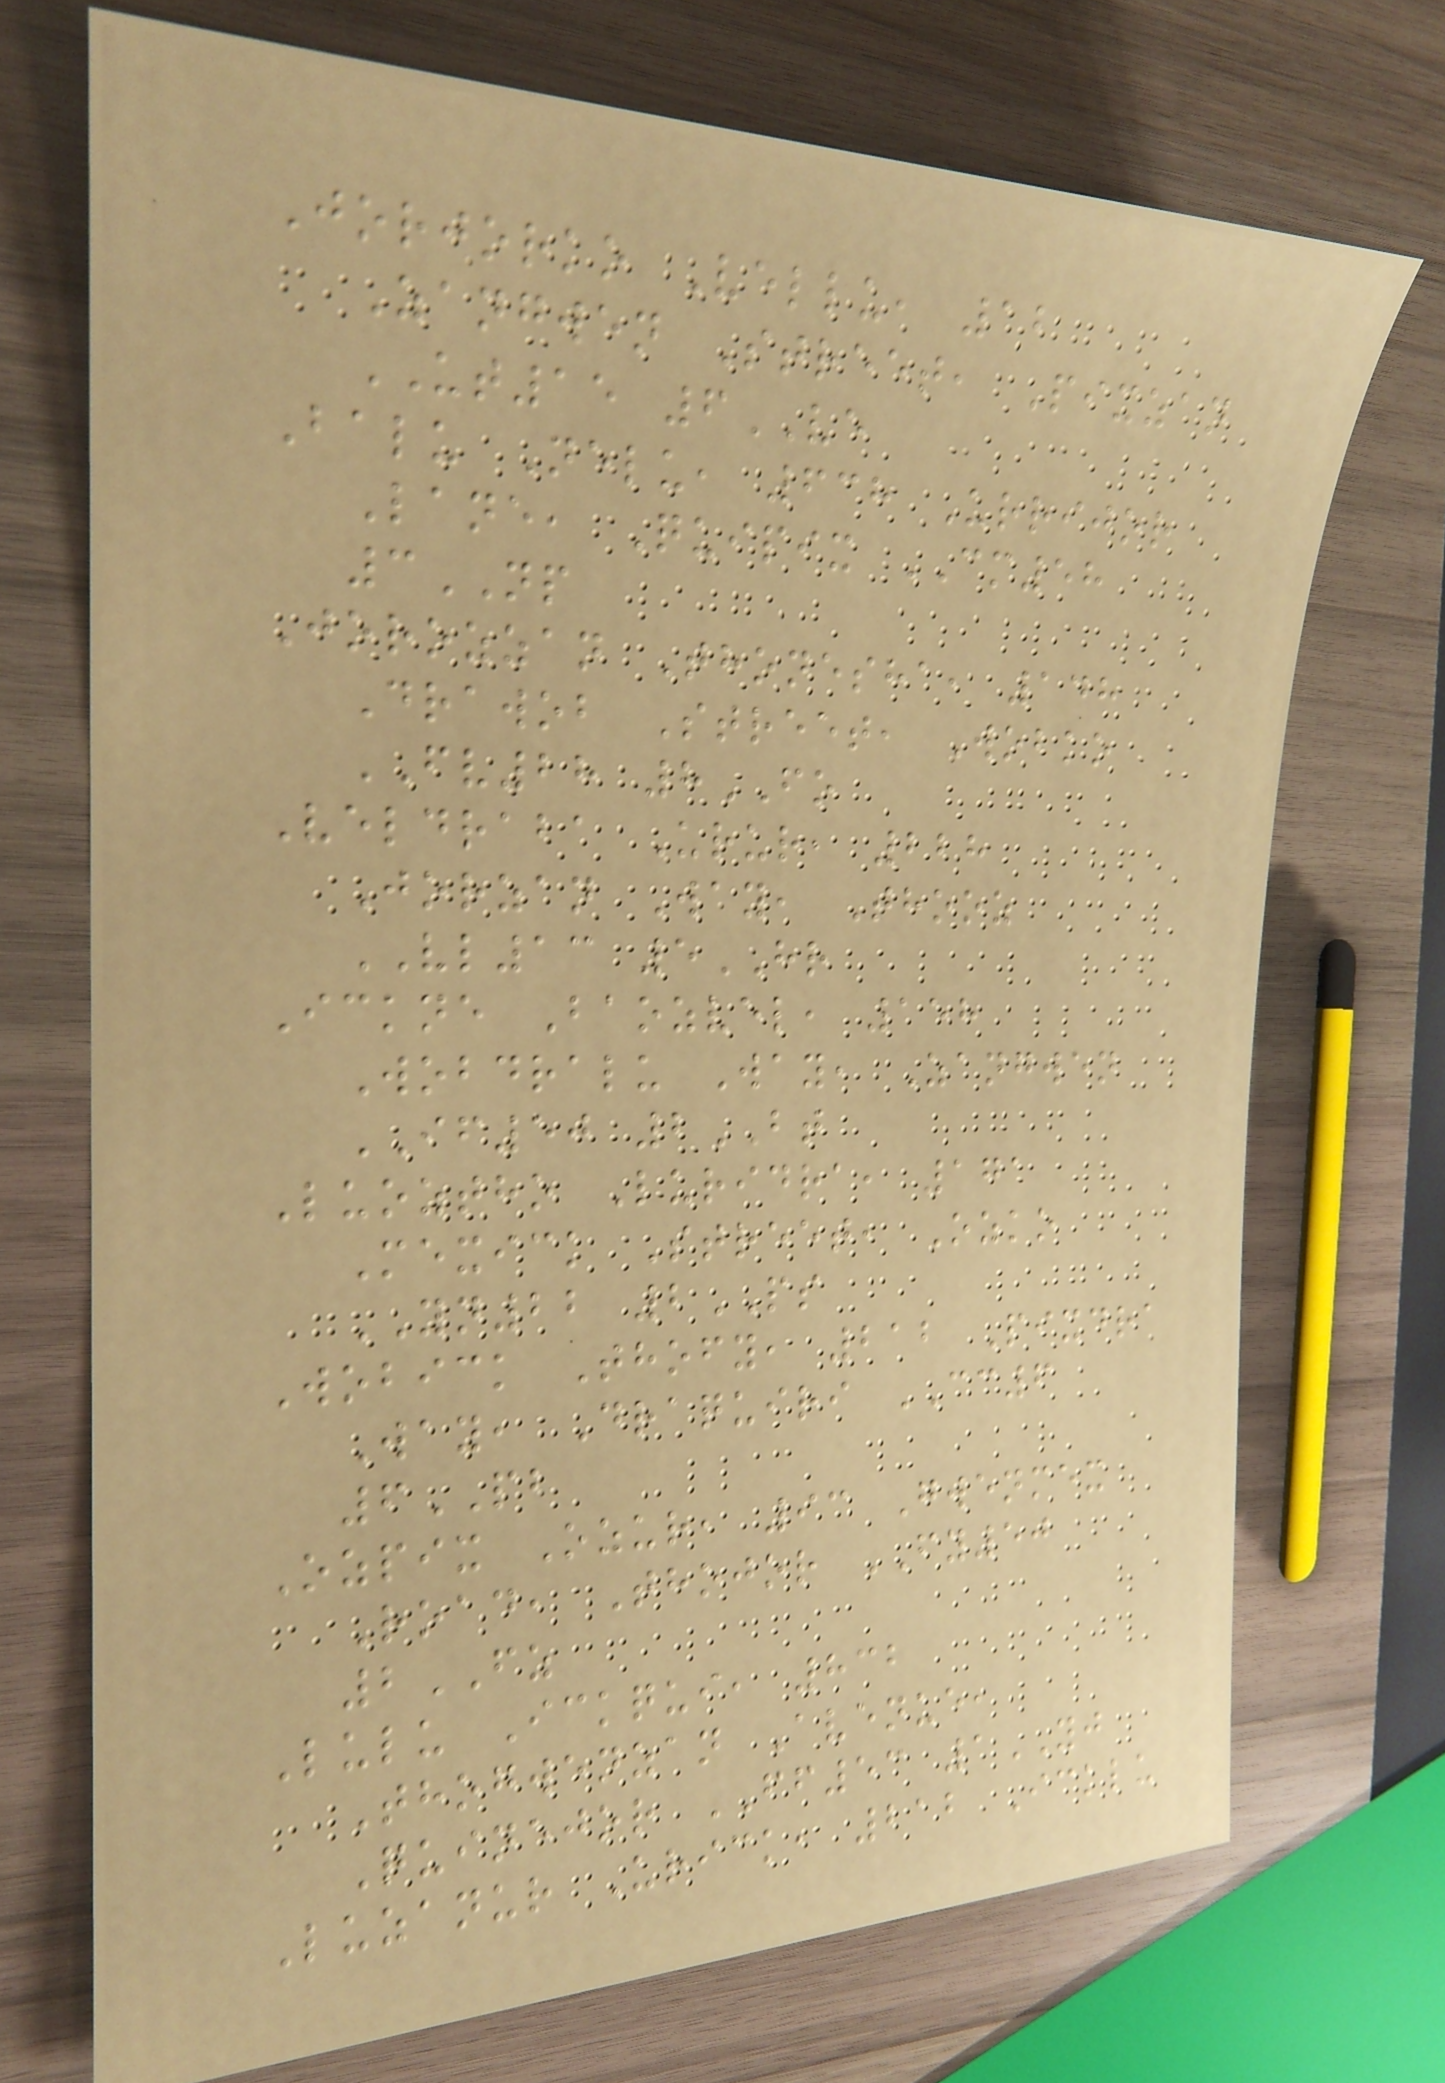Jorjorko Vellu, 12
Zangwen Street, Pixzan
UT15 6VE
Balu Nelu, 638 Urrijor
Lane, Quipix CM58
3NP
Jorozzan Thonesha, 148
Drawob Street, Wobko
FV28 8FO
Veldraba Urur, 228
Jorzan Way, Thooz
VL13 5HR
Ickne Baozvel, 158
Wobdralu Way, Zangwen
IF50 2BT
Luoztho Luridra, 171
Mexick Street, Ozko
YN22 2PS
Wobick Thofy, 212 Pixdra
Way, Draquiri CC6
6PB
Ozpix Ozur, 93 Gwenmex
Road, Thojor FY50
2FZ
Lulu Ickqui, 832
Thogwenzan Avenue,
Quinejor FF53 1YJ
Luzanur Urick, 212 Icklu
